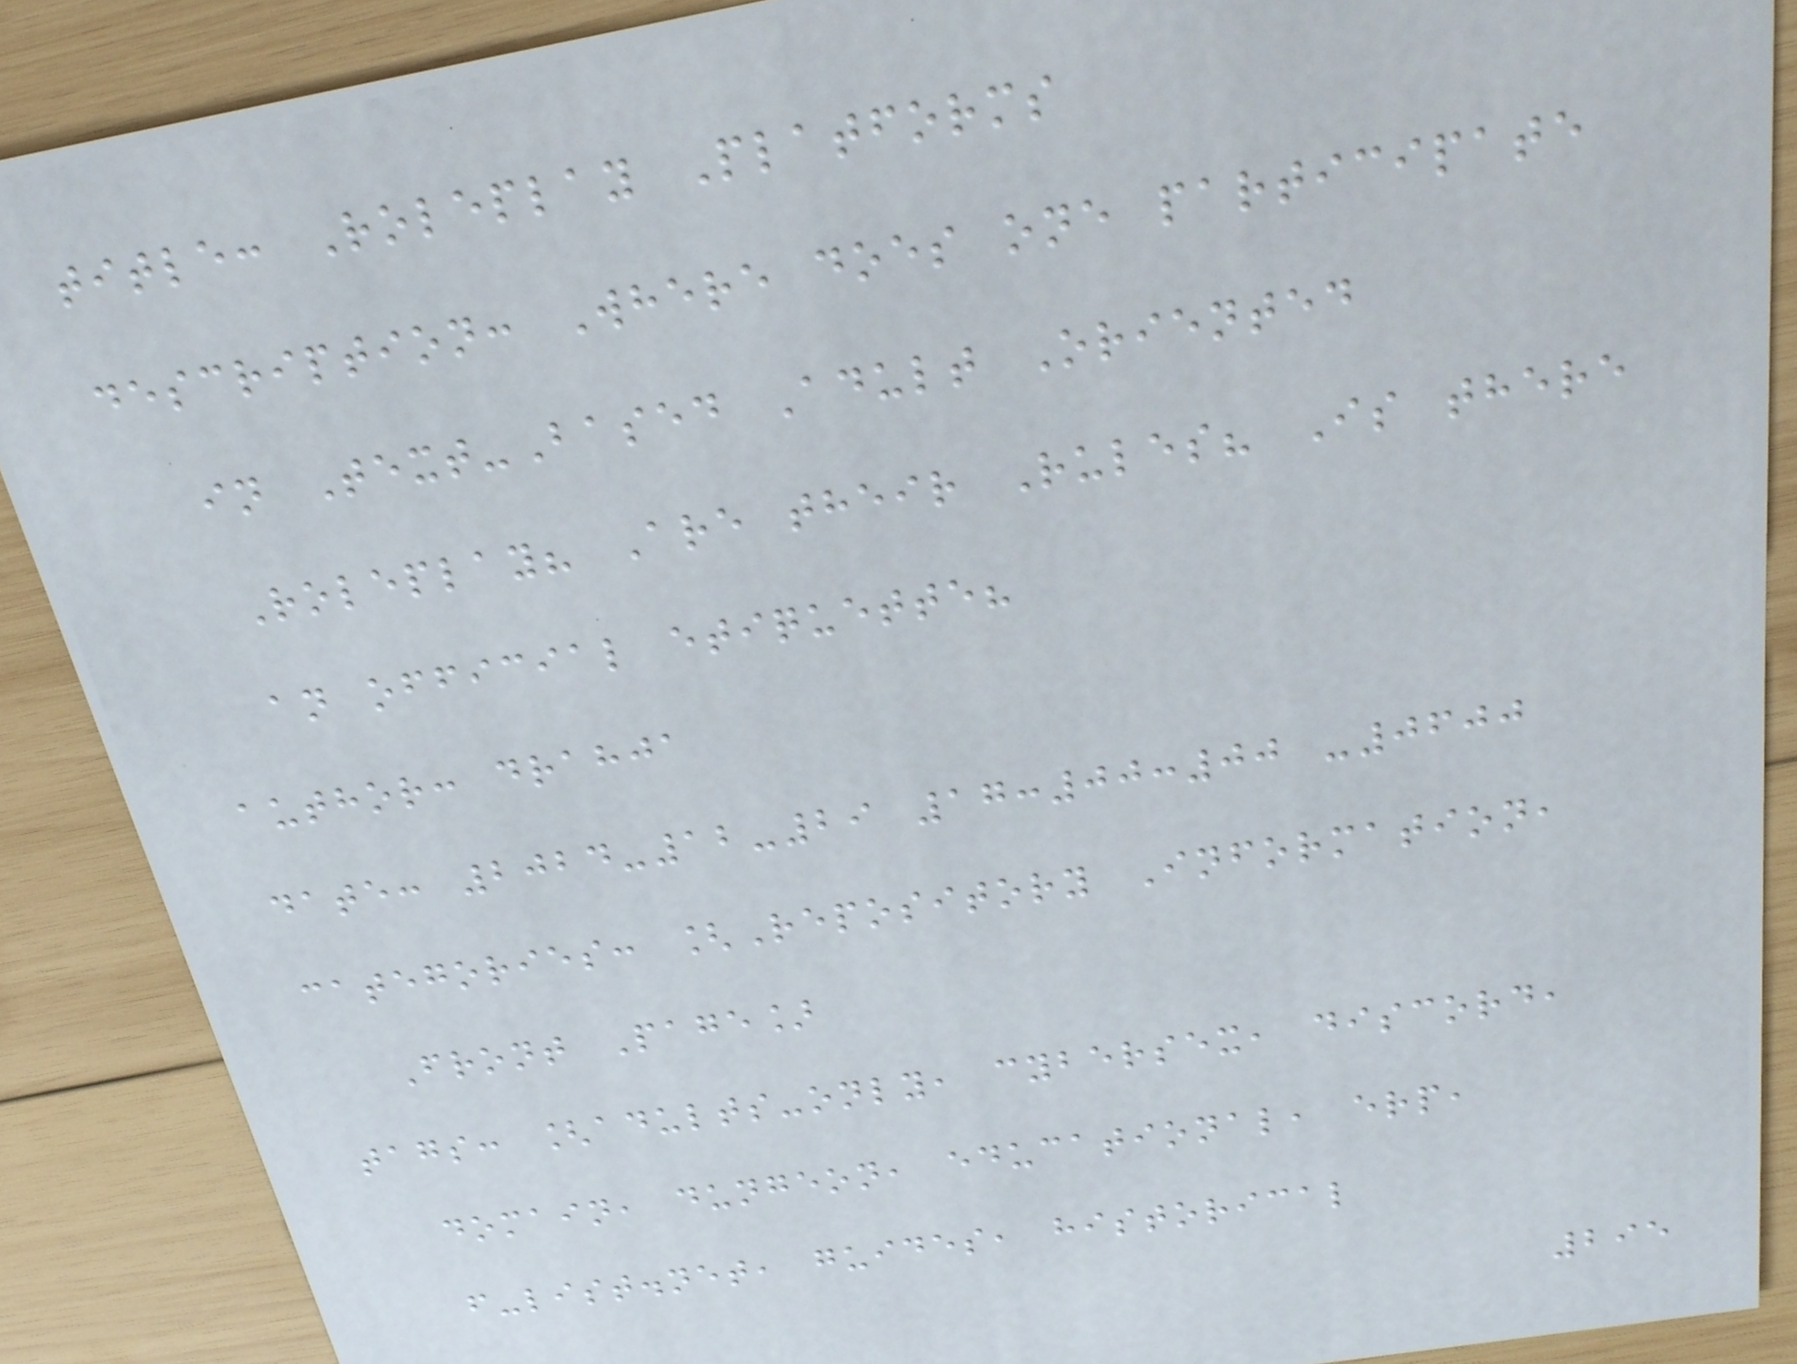title: Roleplay Platforms
description: Where does one participate
in Text-Based Adult Oriented
Roleplay? Are their Rules? Is there
an official etiquette?
author: drahja
date: 2024-12-29 17:00:00 -0600
categories: [Repository Information,
Front Page]
tags: [adults-only, cybersex, discord,
domain, dungeon, educational, erp,
f-list.net, guides, historical
295
